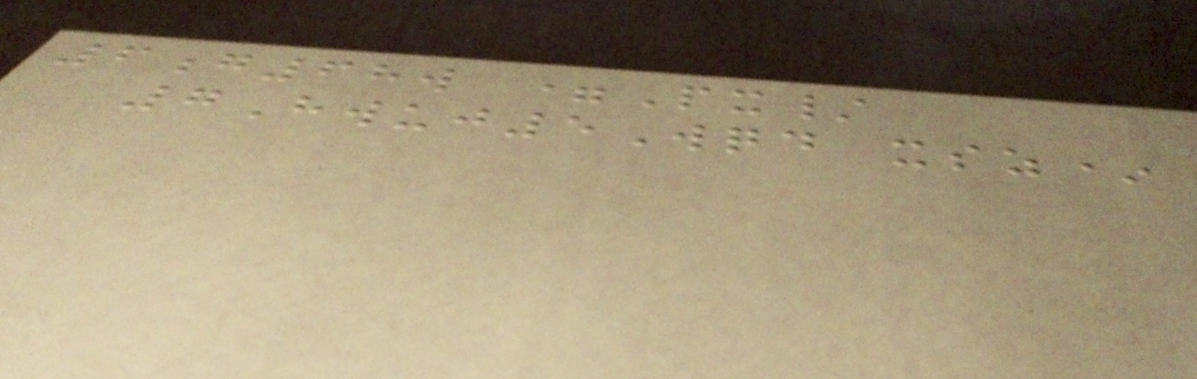6g68w =Px/
7Hwuj5Wqd xsz*
